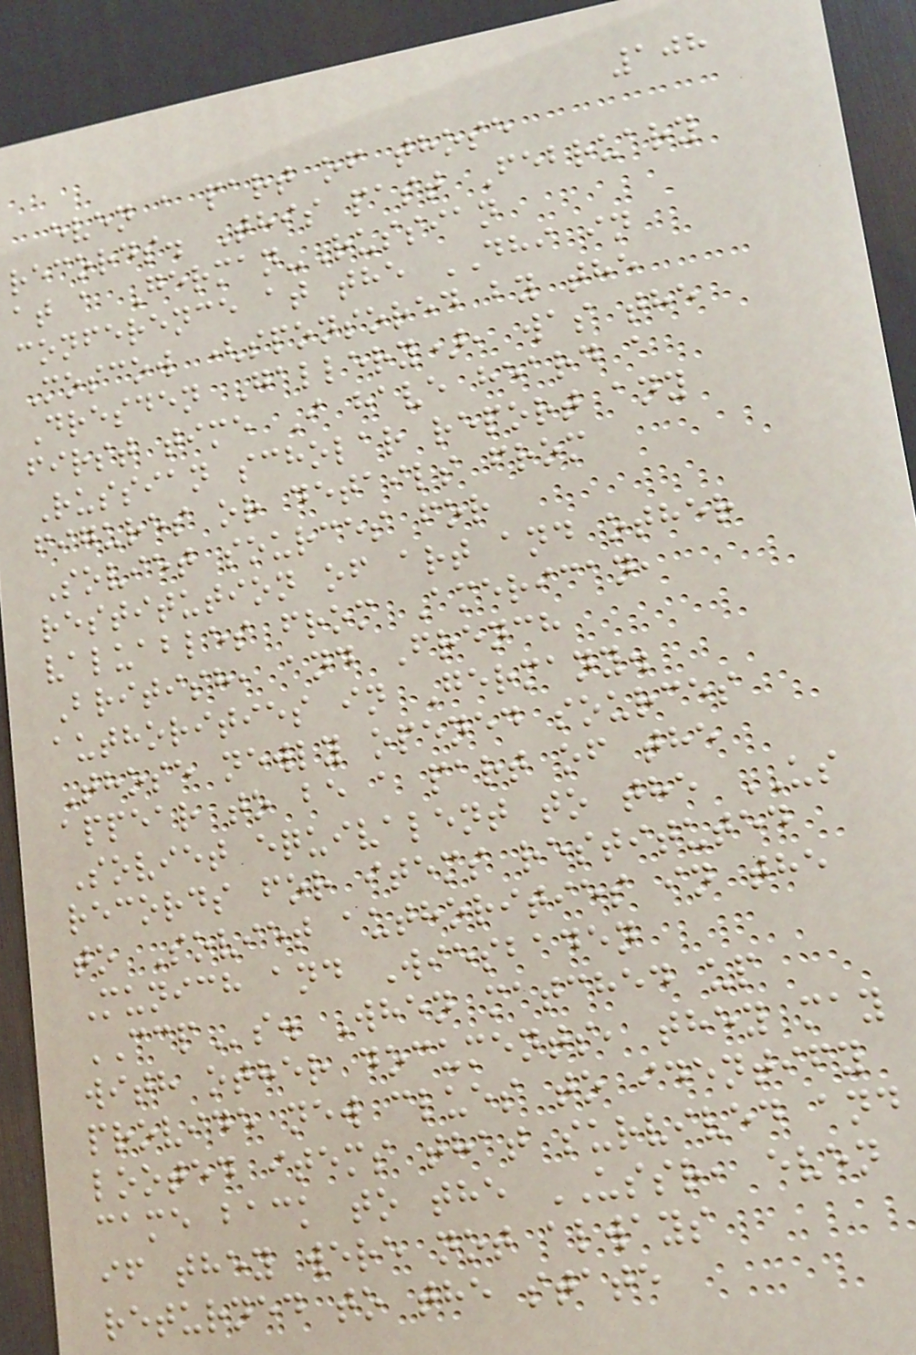108
even a part of those
records. This past February
at a German-Russian
conference at the DHI in
Moscow (sponsored by the
Dresden Gallery), was the
first time I have heard a
Russian scholar report any
figures or details from
Soviet sources for
restitution of art and other
valuables from American,
British, and French
authorities in Germany.
Those newly opened sources
appear to be a part of the
Soviet equivalent to the US
records for items restituted
to Soviet authorities in the
Munich and Wiesbaden
CCPs. When matched up
with other documents, they may
provide new clues to identify
looted items that survived and
came back to the USSR, even
if they were not always
returned to the state
